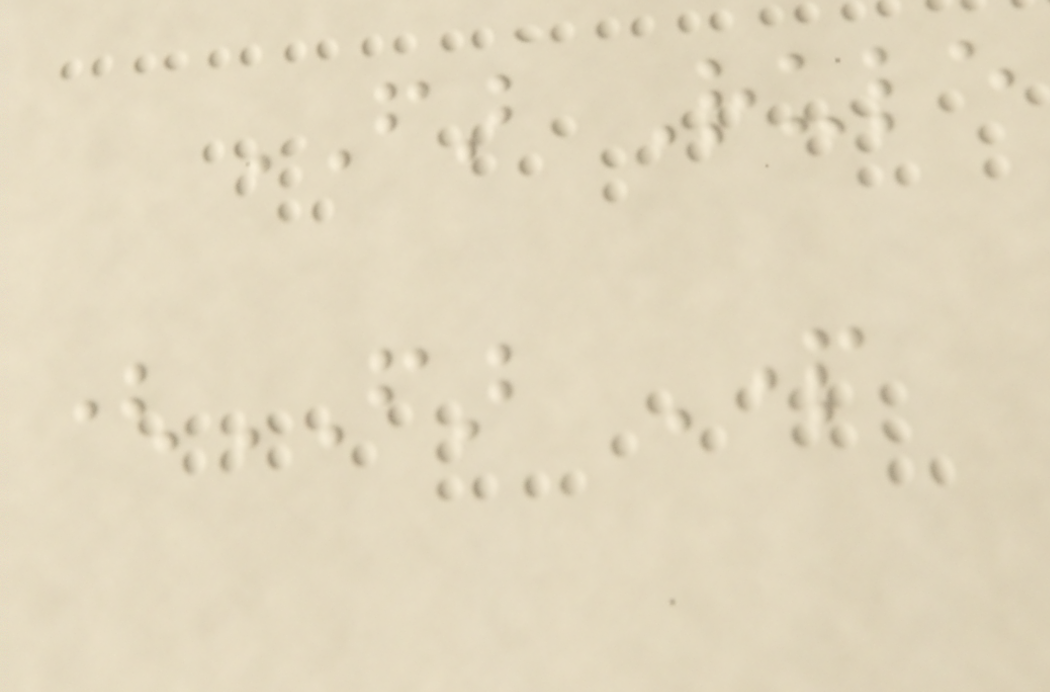FAR Rule
(FAR Part
